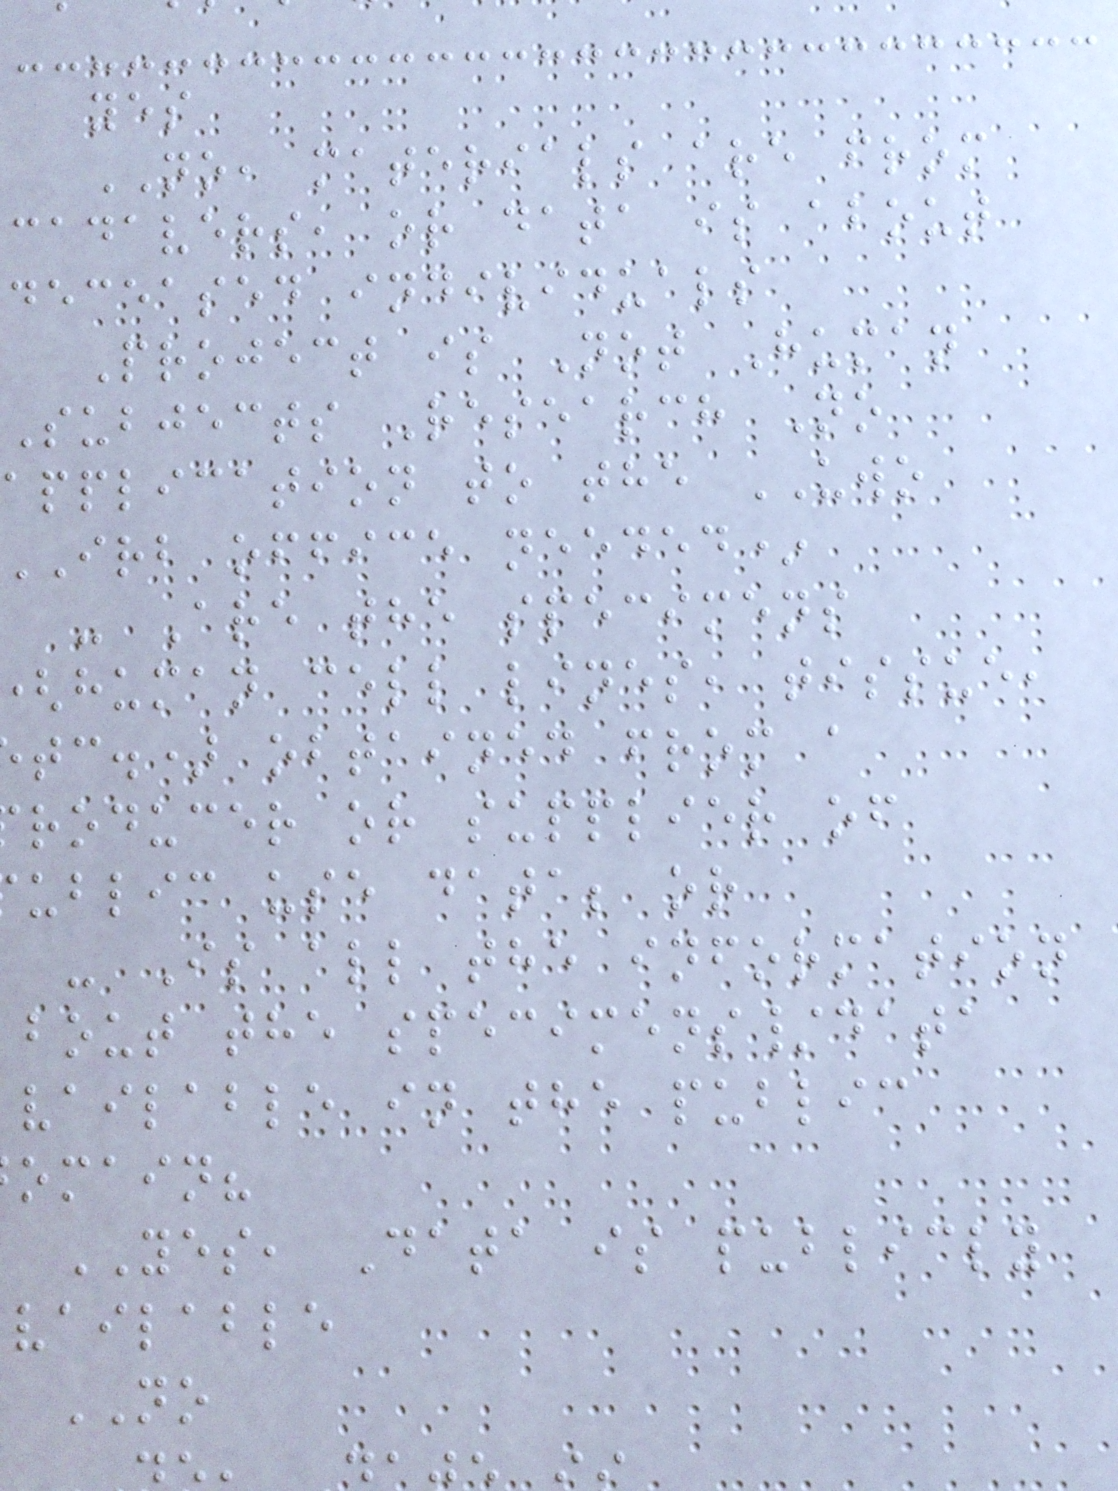yes
NO, materials are from
cadavers, or data is about
deceased individuals
Project is Not Human
Subjects Research No
application to the UWO
IRB office needed*
- Are the specimens
human cell lines, tissue,
tc.) obtained from a
roducer or supplier of
ublic use data; or
- Is all the information
bout the specimens/data
vailable in the public
omain?
YES, Data is publicly
vailable
NO
